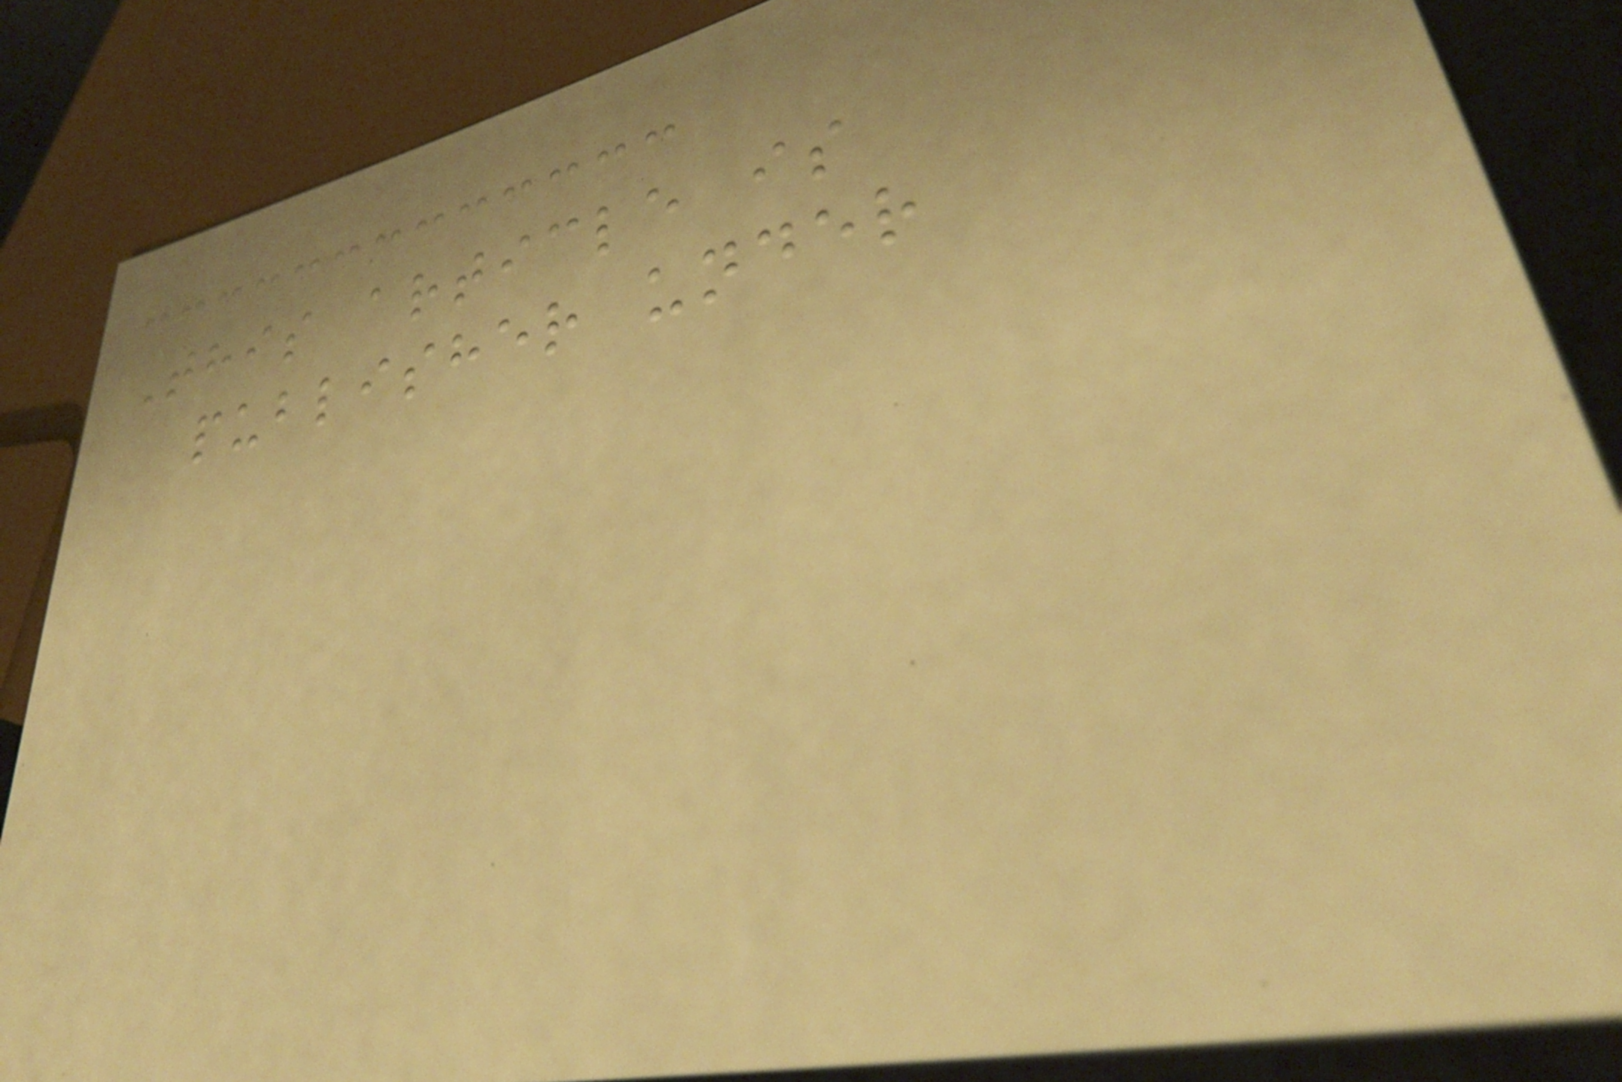This article is
publisher under
